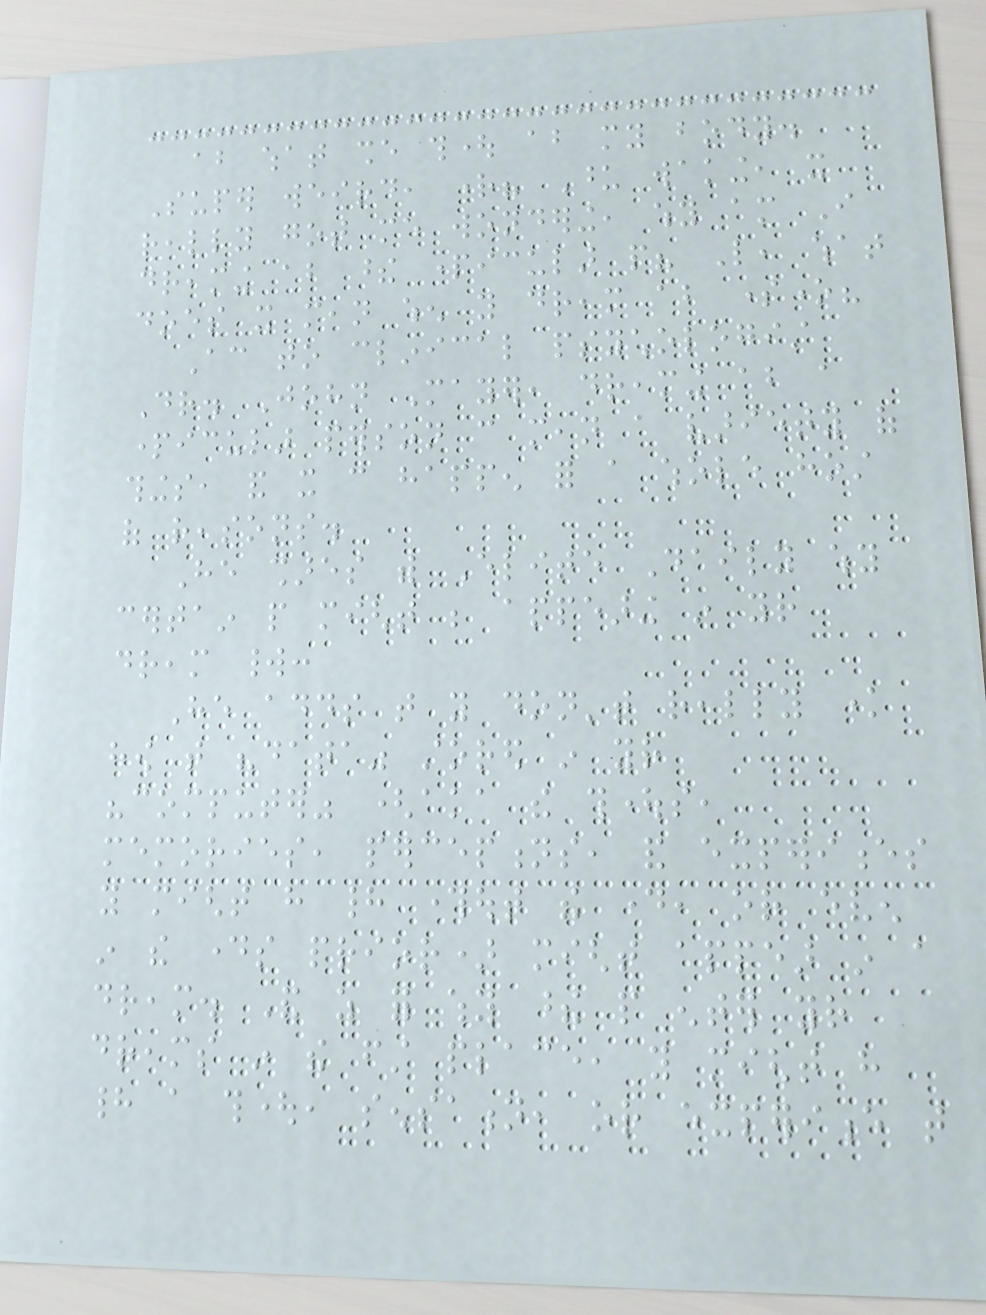about what she thought about my body.
Super weird, right? Upon waking, it
really got me wondering, why am I
dreaming about these particular people? Like, what
does it mean when you dream about someone?
According to clinical psychologist
Dr. John Mayer, dreaming about a
particular person can mean a variety of
things, and it can happen for a whole host
of reasons.
He shares with Elite Daily why
certain people might be appearing in your
dream world:
He adds that you don't really know
how that "data" stored in your
"computer" (aka the thoughts,
memories, perceptions, and experiences
you might have had throughout the day, or even
in the days prior) might appear in a
dream. And as for why these people enter your
dreams in the first place, you might have
had a thought, sensation, or experience that
